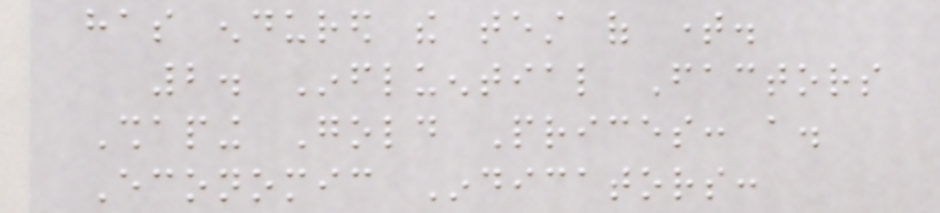has endured the test of time.
2. Influential Factors
Shaping Gold Prices: a.
Economic Indicators:
